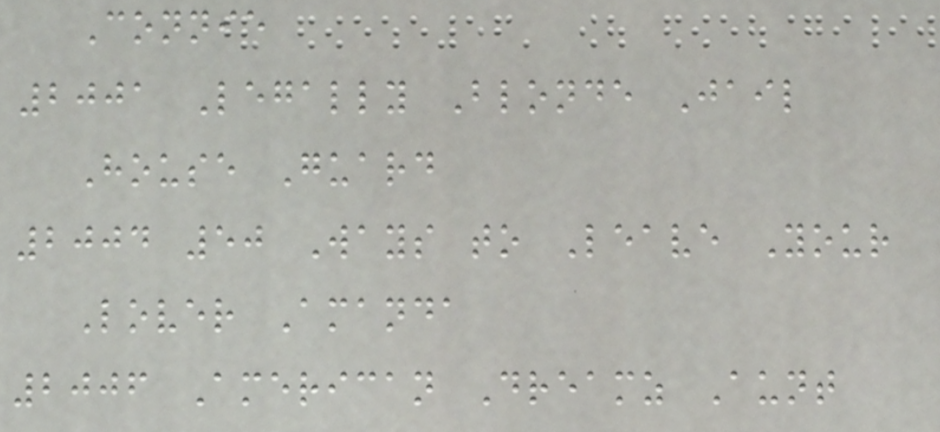Connie
2001 Legally Blonde Jail
House Guard
2004 50 Ways to Leave Your
Lover Amanda
2006 American Dreamz Aunt
